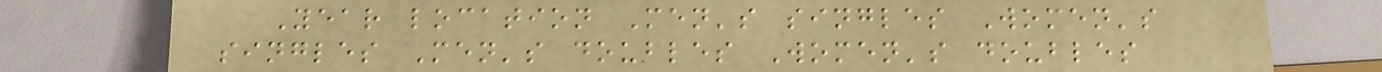Year location Men's singles Women's
singles Men's doubles Women's doubles
